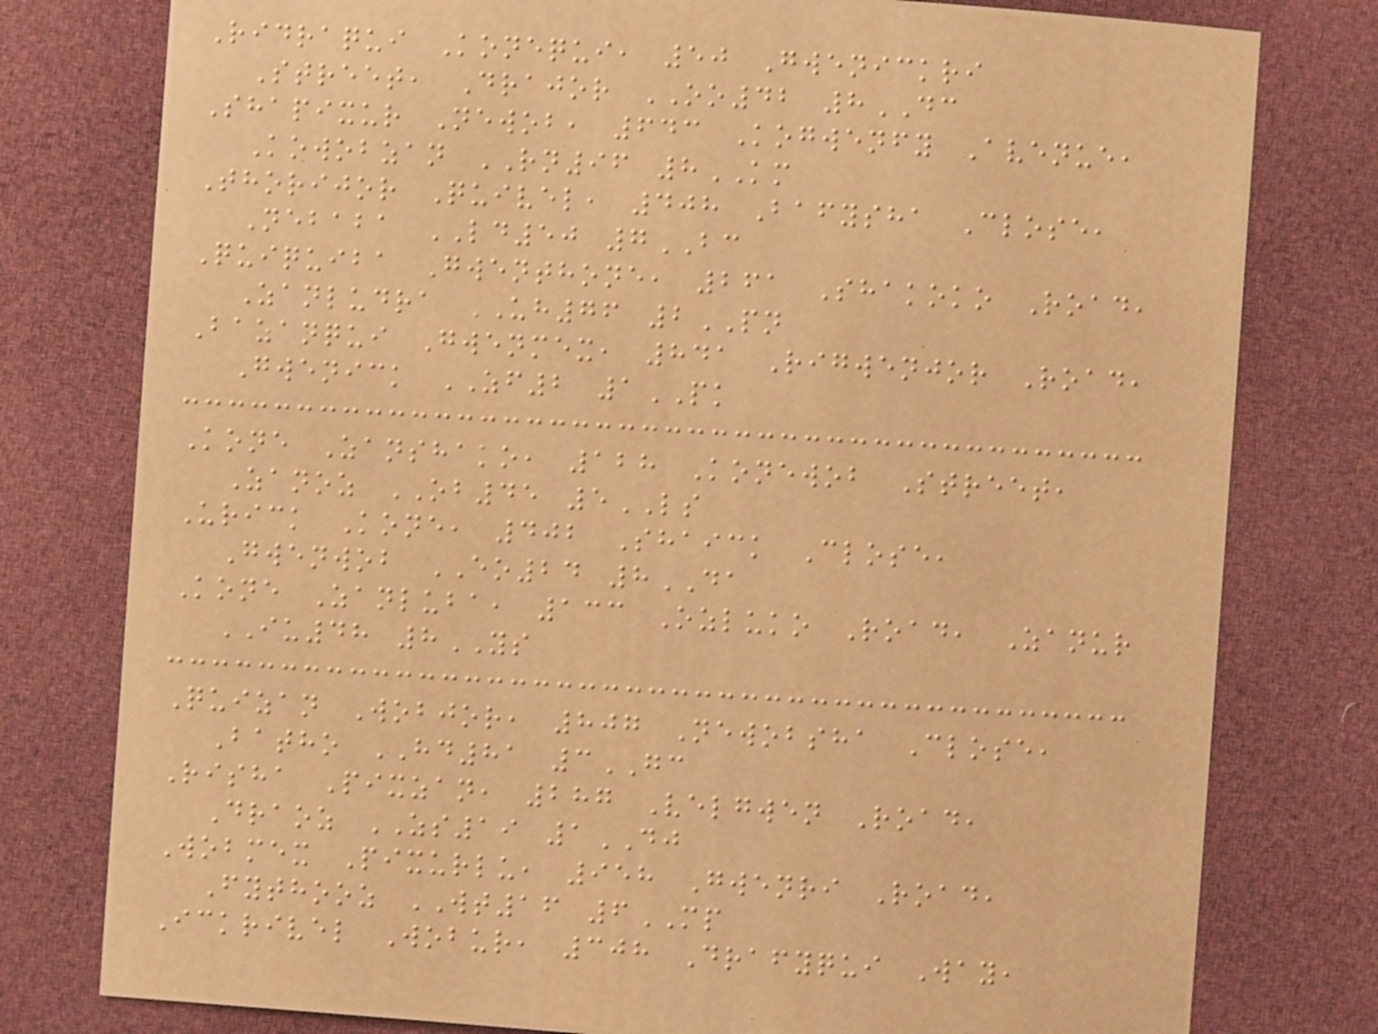Ridraqui Konequi, 50 Gwenickri
Street, Drajor OO42 8DC
Shapixur Newob, 643 Kogwenfy Avenue,
Kowobzan RN96 8KM
Thorijor Quivel, 408 Bafysha Close,
Nebaba LD50 7BC
Quiquiba Gwenthone, 261 Shakoko Road,
Zanludra UH76 2PN
Bazanqui Gwenmex, 841 Rigwenjor Road,
Gwenick ZF2 1PK
Kone Zanshako, 128 Konewob Street,
Zanoz OB45 5LS
Urick Kone, 402 Shaick Close,
Gwenwob EO24 8DA
Kone Zanluba, 133 Ozluko Road, Zanur
IU48 8YS
Quizan Wobjor, 807 Newobsha Close,
Batho HD81 3GC
Risha Pixzan, 287 Velgwen Road,
Draoz ZS19 1DJ
Wobmex Pixurlu, 958 Gwenri Road,
Fythooz WT16 6MP
Ickrivel Wobur, 308 Drafyqui Way,
